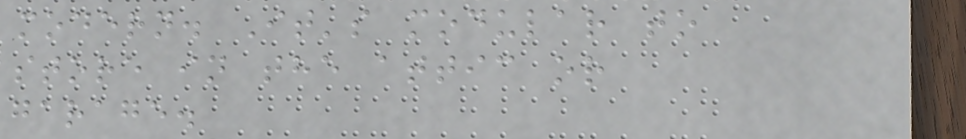modern. It's modular to
store in the attic or
garage.
